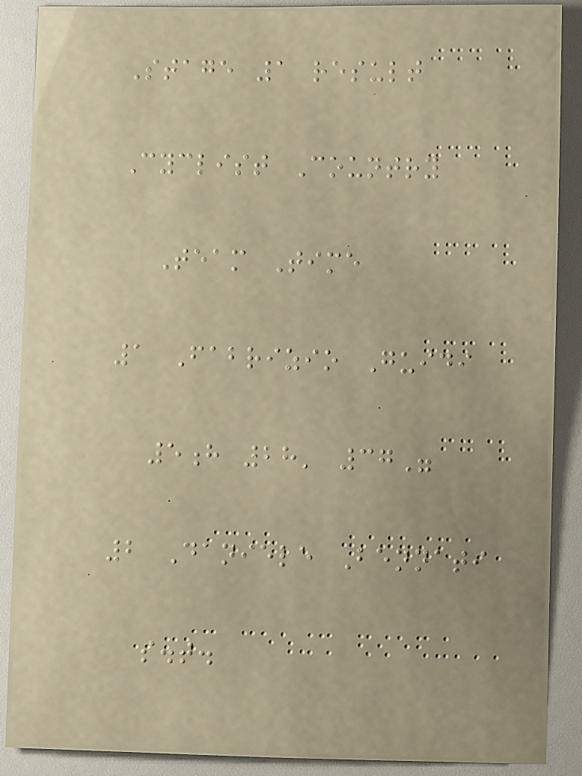Stage 1 result
Cyclist Country
Team Time
1 Fabrizio Guidi
5h 28' 37"
2 Daniele Bennati
s.t.
